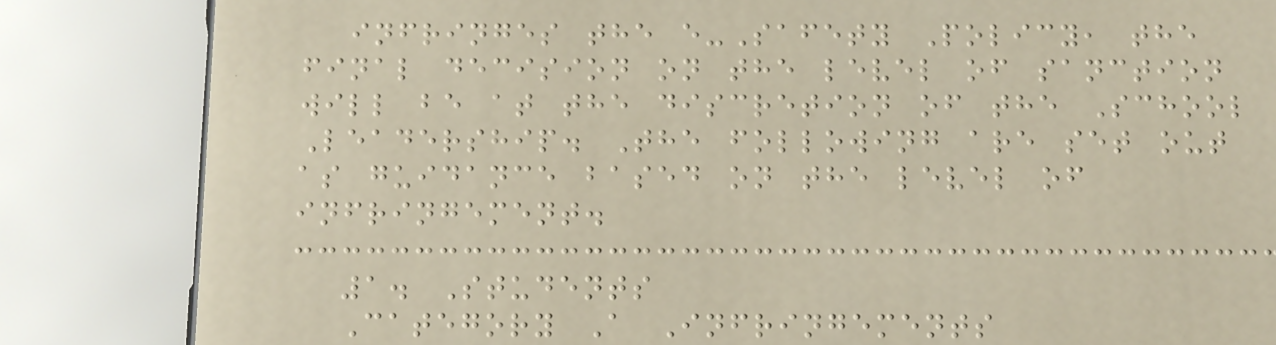infringes the e-Safety Policy, the
final decision on the level of sanction
will be at the discretion of the School
Leadership. The following are set out
as guidance based on the level of
infringement.
1. Students
Category A Infringements
